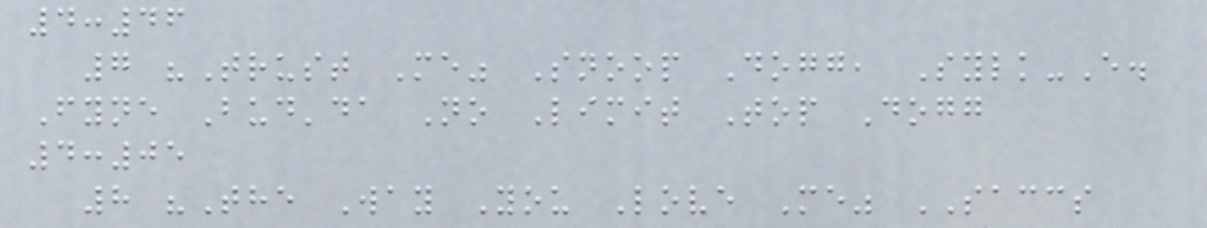4:46
7 "Trust Me" Snoop Dogg, Sylk-E.
Fyne Bud'da No Limit Top Dogg
4:05
8 "The Way You Love Me" SACCS
